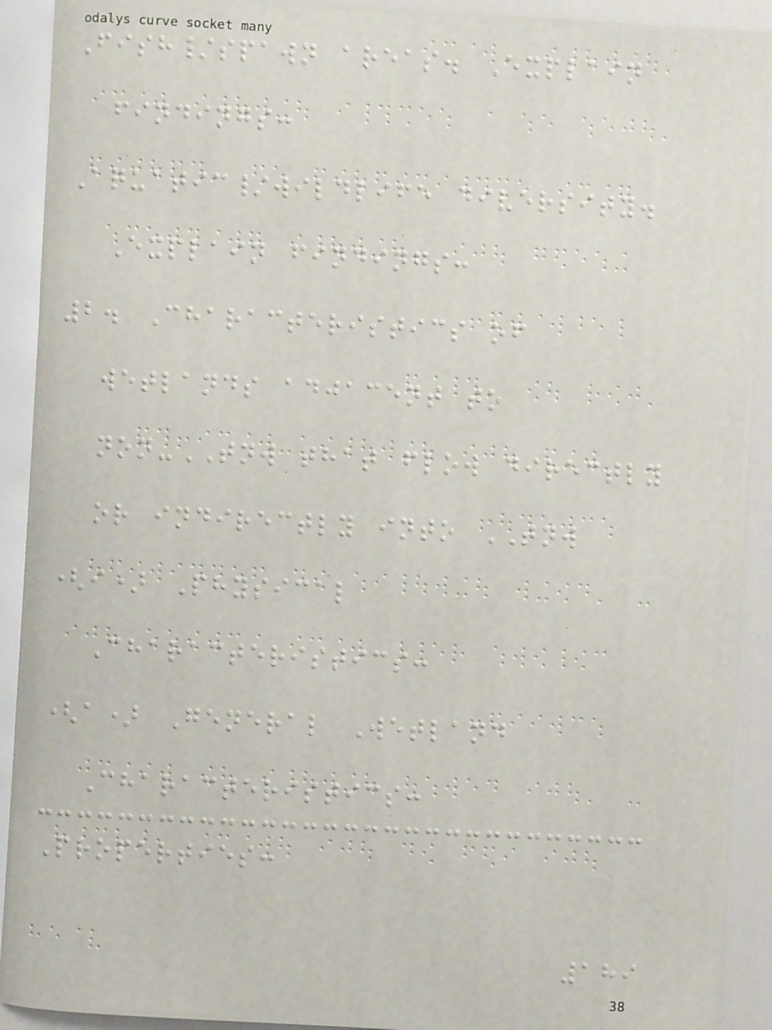Fish/spawn areas. Explain
findings:
Aquatic/wildlife diversity.
Explain findings:
2. Characteristics of
wetlands adjacent to
non-TNW that flow directly
or indirectly into TNW
(i) Physical
Characteristics:
(a) General Wetland
Characteristics:
Properties:
189
